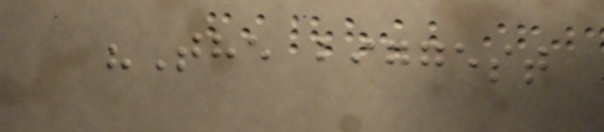"The biggest
